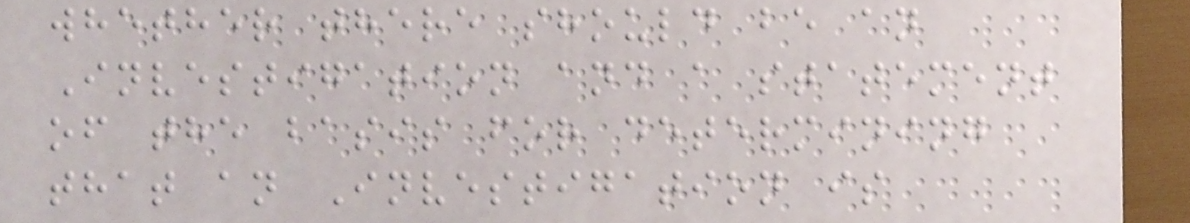whether there should be an
Investigation and a statement
of the basis for determining
that an Investigation is
